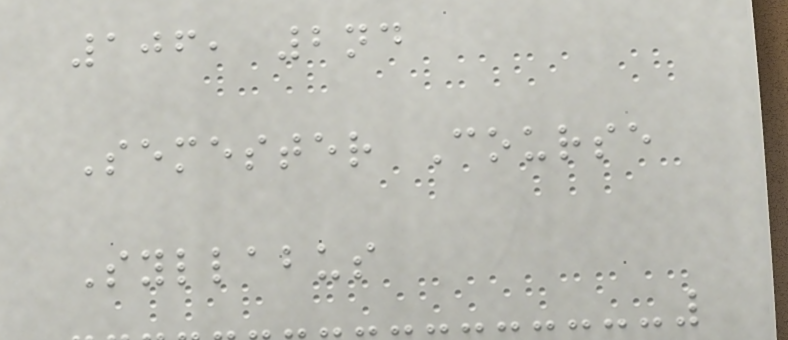106, 2nd
Semester Course
Syllabus
